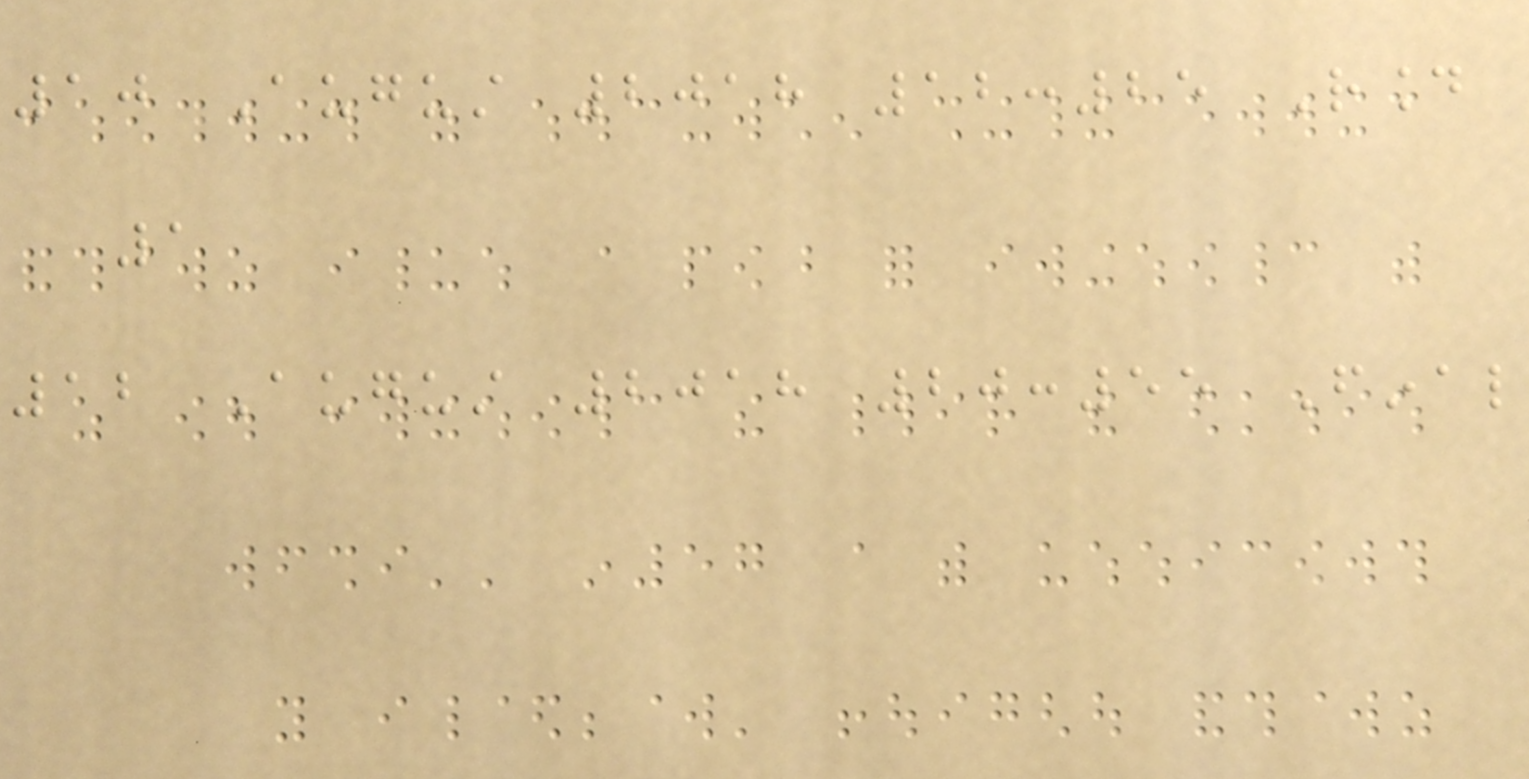10 August 2018 12:25 Round
1
12 August 2018 20:55 Final
